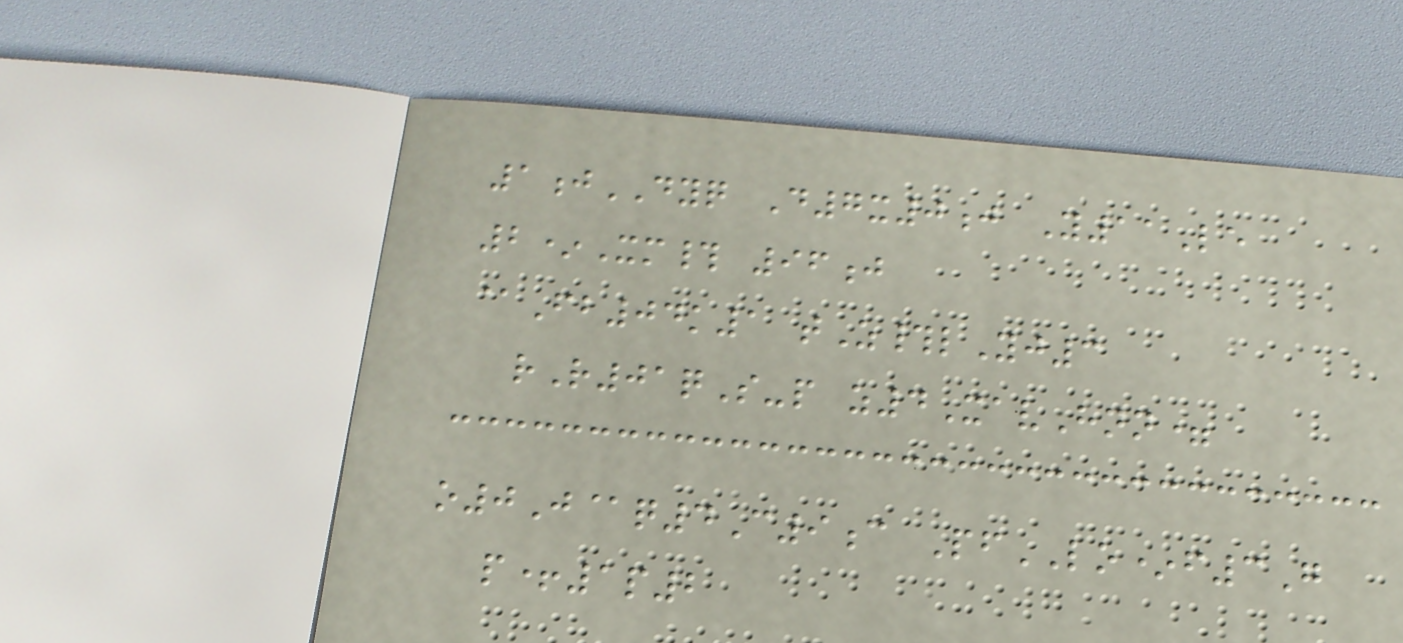1jDYQ D7x0j Y11Le
2*Xm# 96j
@Fb04k1 tZ#lYj3
rR01qS-p z4XavHnn=
o0J@q4C9c PfLO*f3G
p+1p2
